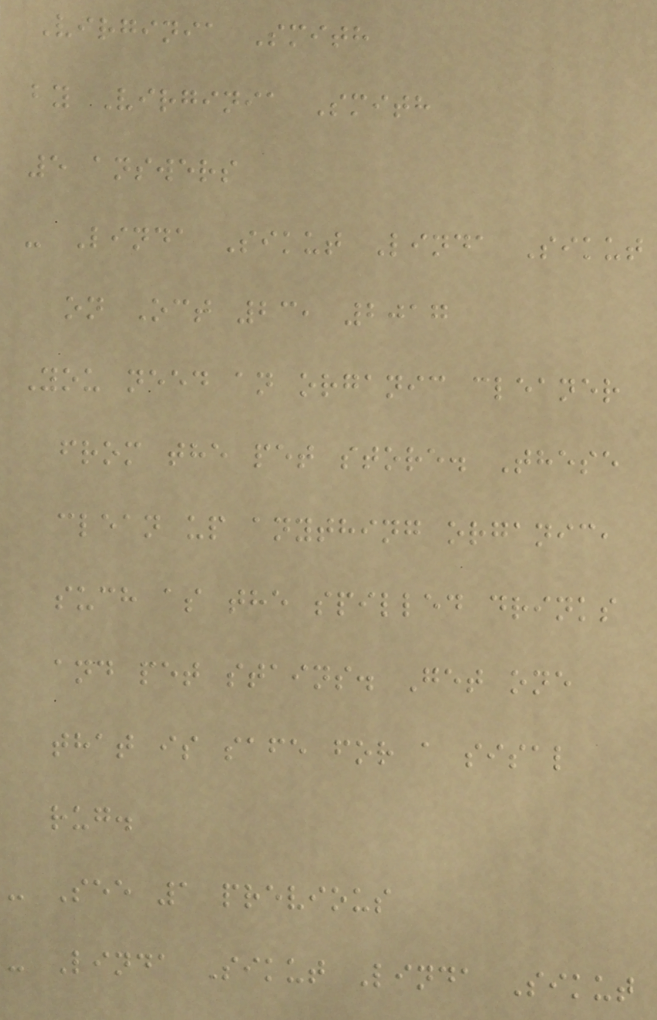Virginia Smith
by Virginia Smith
5 answers
- Linda Sikut Linda Sikut
on Oct 23, 2017
You need an organic cleaner
from the pet store. These
clean up anything organic,
such as the spilled drinks
and pet stains. Get one
that is safe for a sisal
rug.
- See 1 previous
- Linda Sikut Linda Sikut
